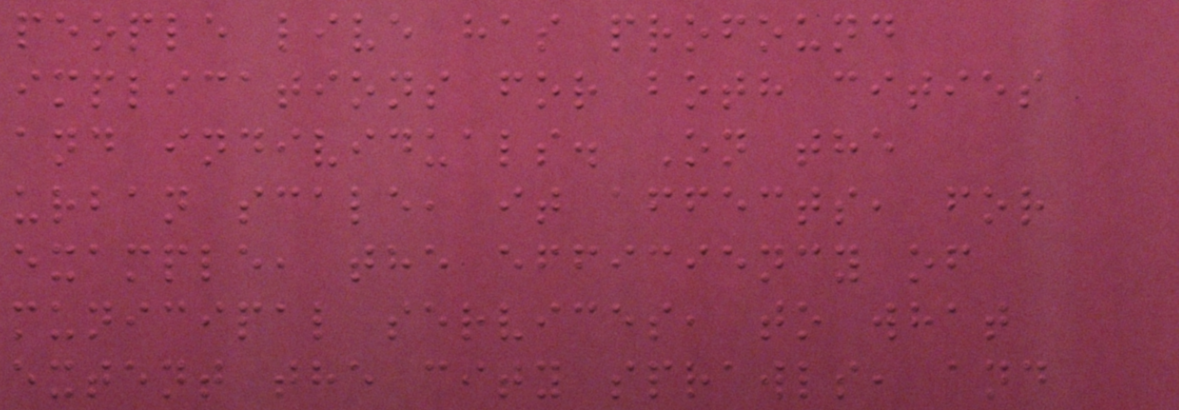people live has profound
implications for both cities
and individuals. On the
urban scale, it affects, for
example, the efficiency of
municipal services, to what
extent the city sprawls, and
